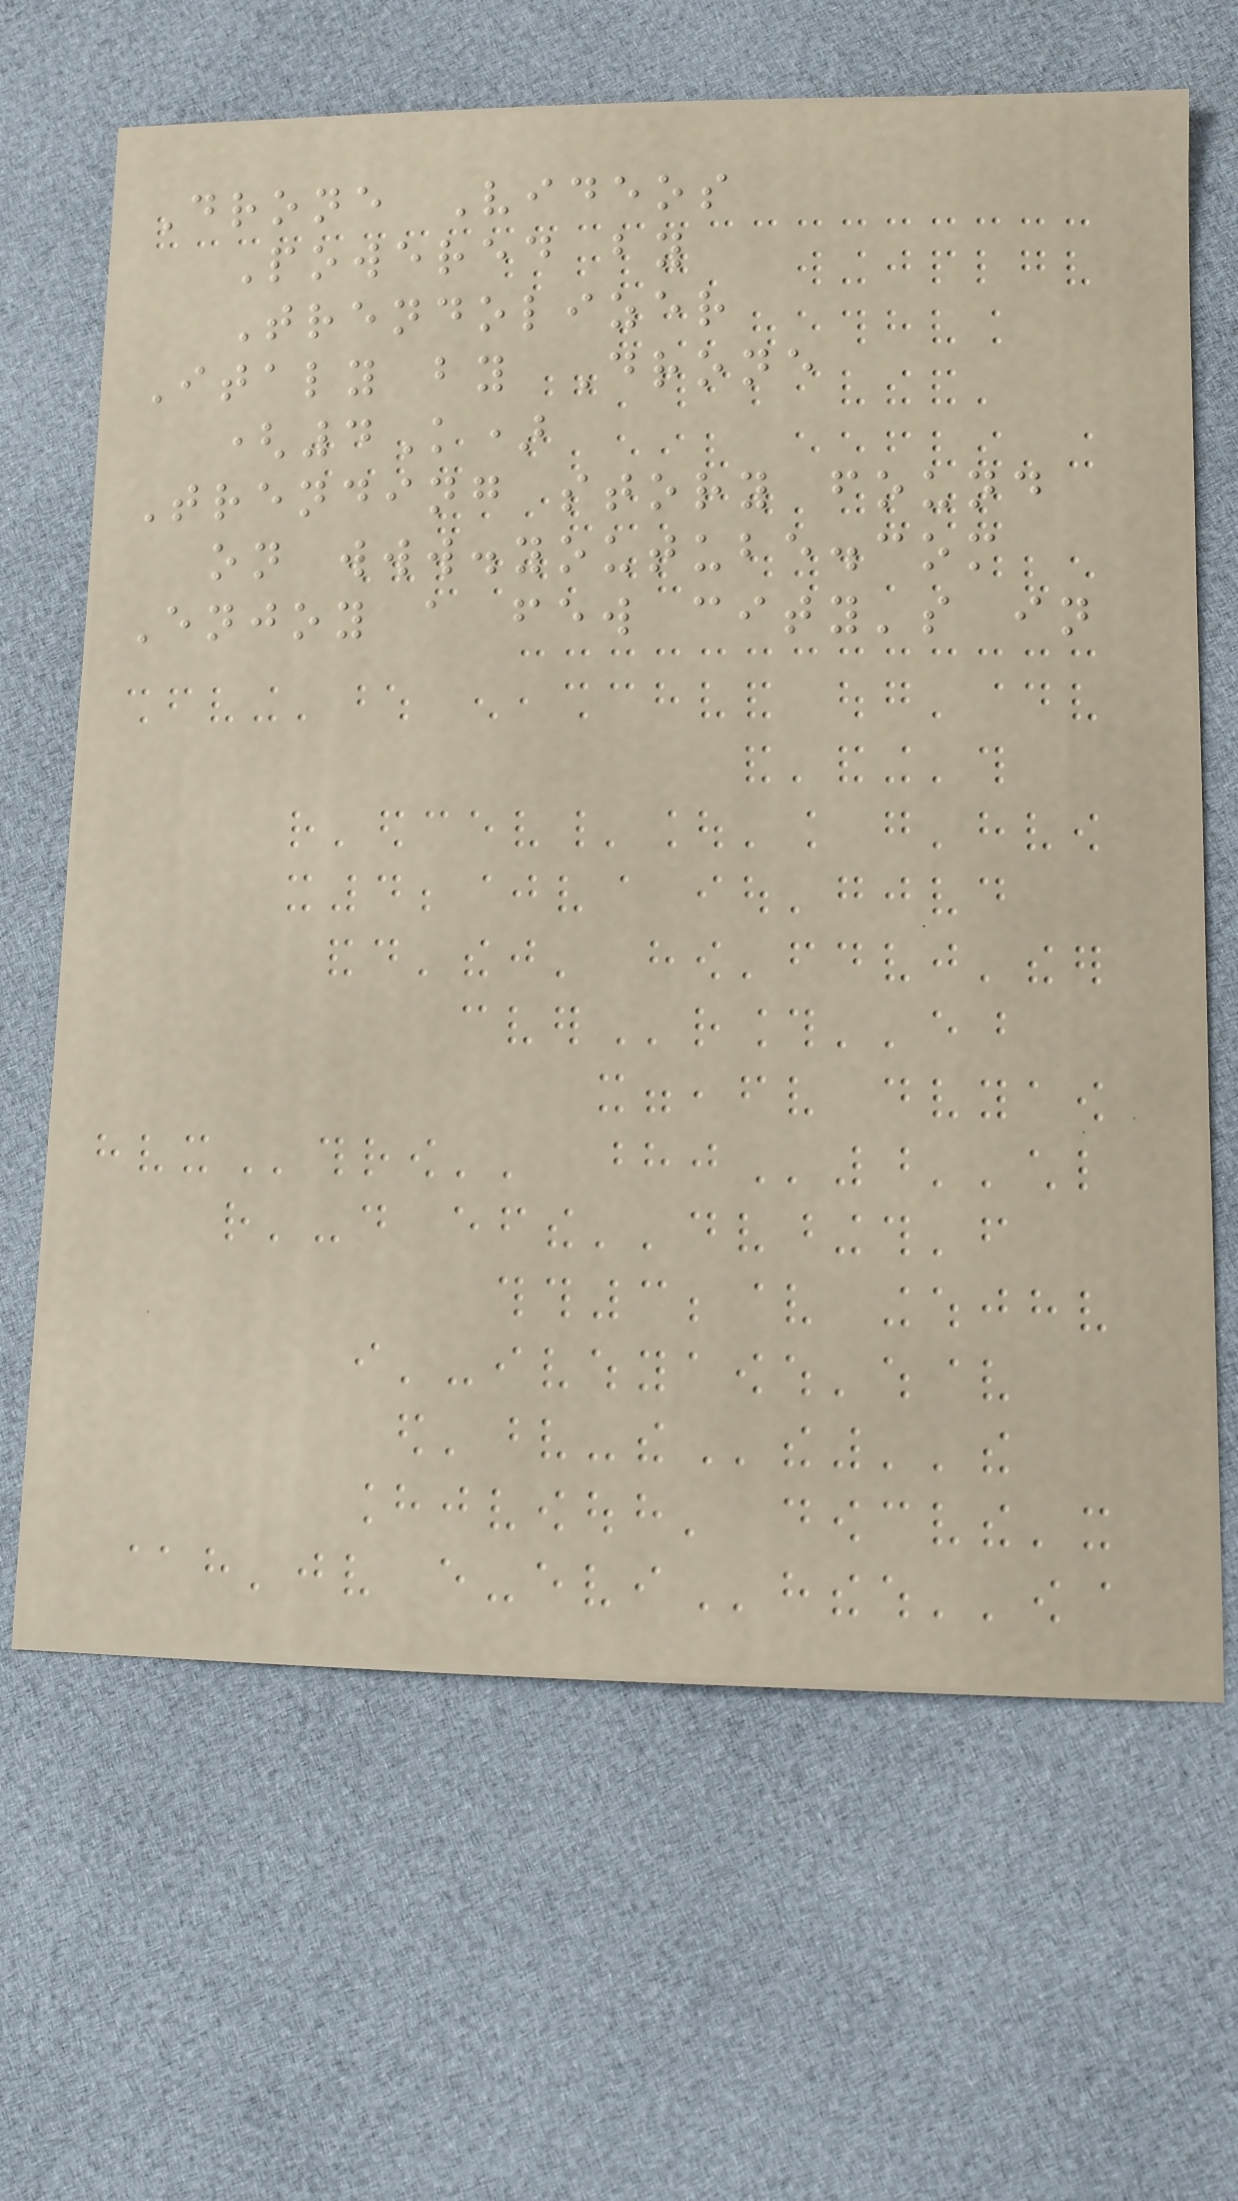Drone Videos
Powered by
Trendolizer
Italy by Drone
(4K)
Trending story found
on www.youtube.com
Enjoy a few city's in
